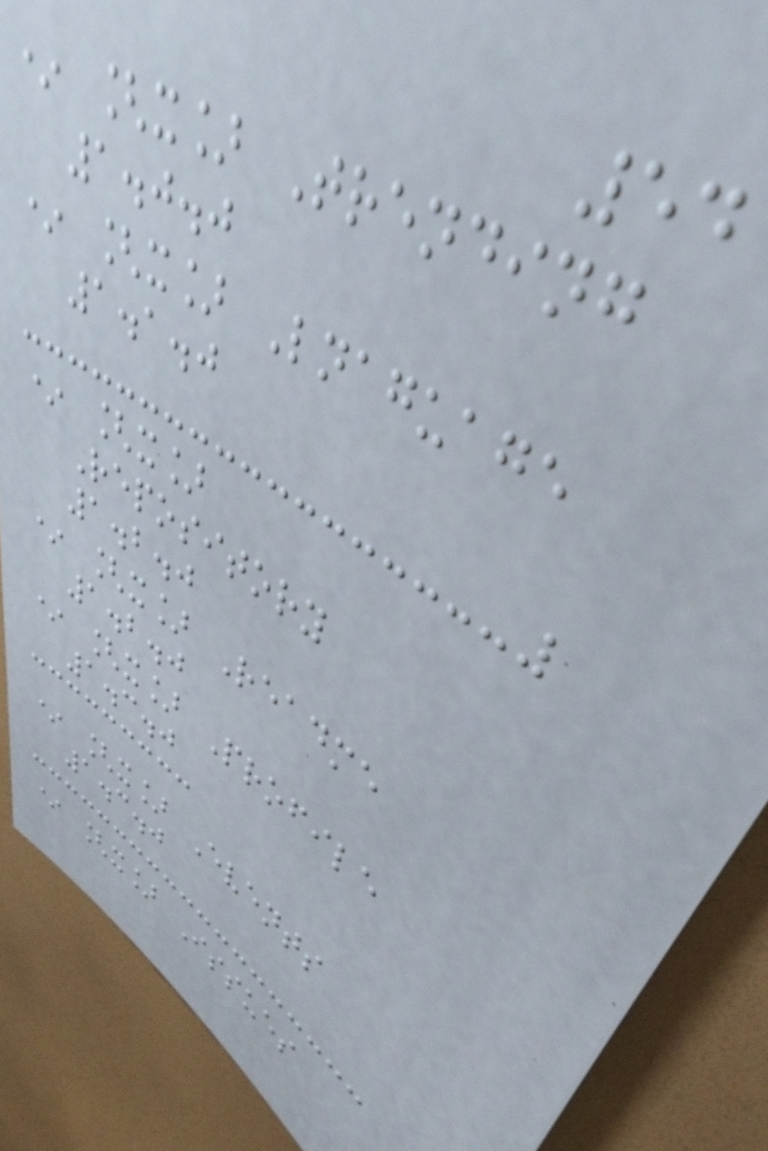54
* [x] Trending
1.0.0
* [x] Lnaguage
1.1.0
* [x]
Repository
1.2.0
* [x] Readme
1.2.0
* [x] Profile
1.3.0
* [x] Events
1.3.0
* [x] Issues
